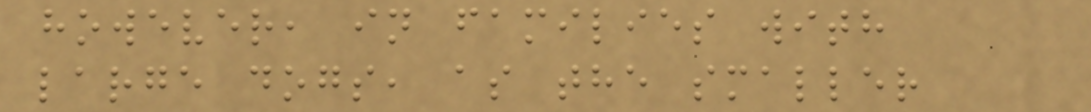however, in families with
large dogs, as the smaller
